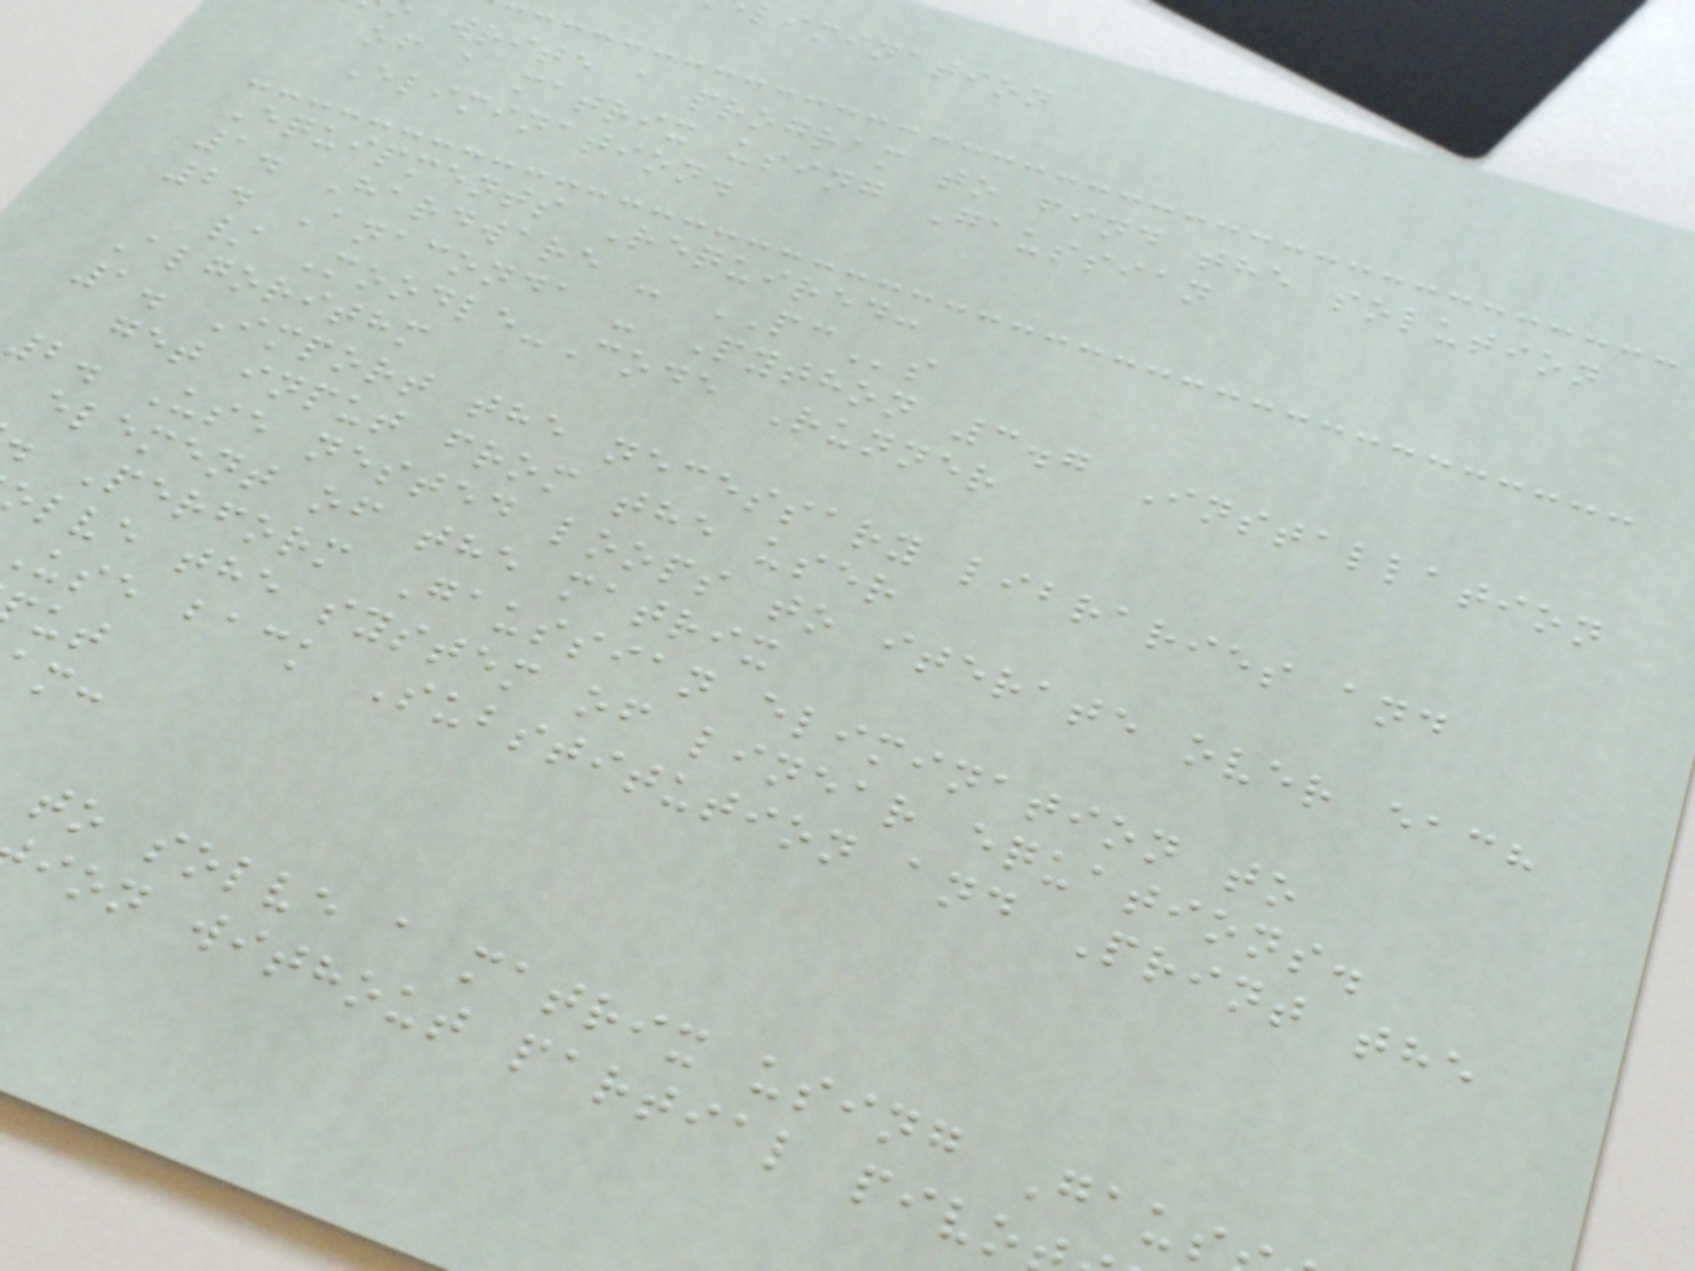limination
write a program to find the solution
of a matrix using Gaussian
Elimination.
Equipments Required:
1. Hardware - PCs
2. Anaconda - Python 3.7 Installation
/ Moodle-Code Runner
Algorithm
1. Import the necessary libraries and
get input from the user
2. Use nested loops to iterate over each
element of the matrix
. Perform Gaussian elimination to
lve the system of linear equations.
use back Substitution and Print the
to solve a matrix using Gaus
ion without partial pivo
